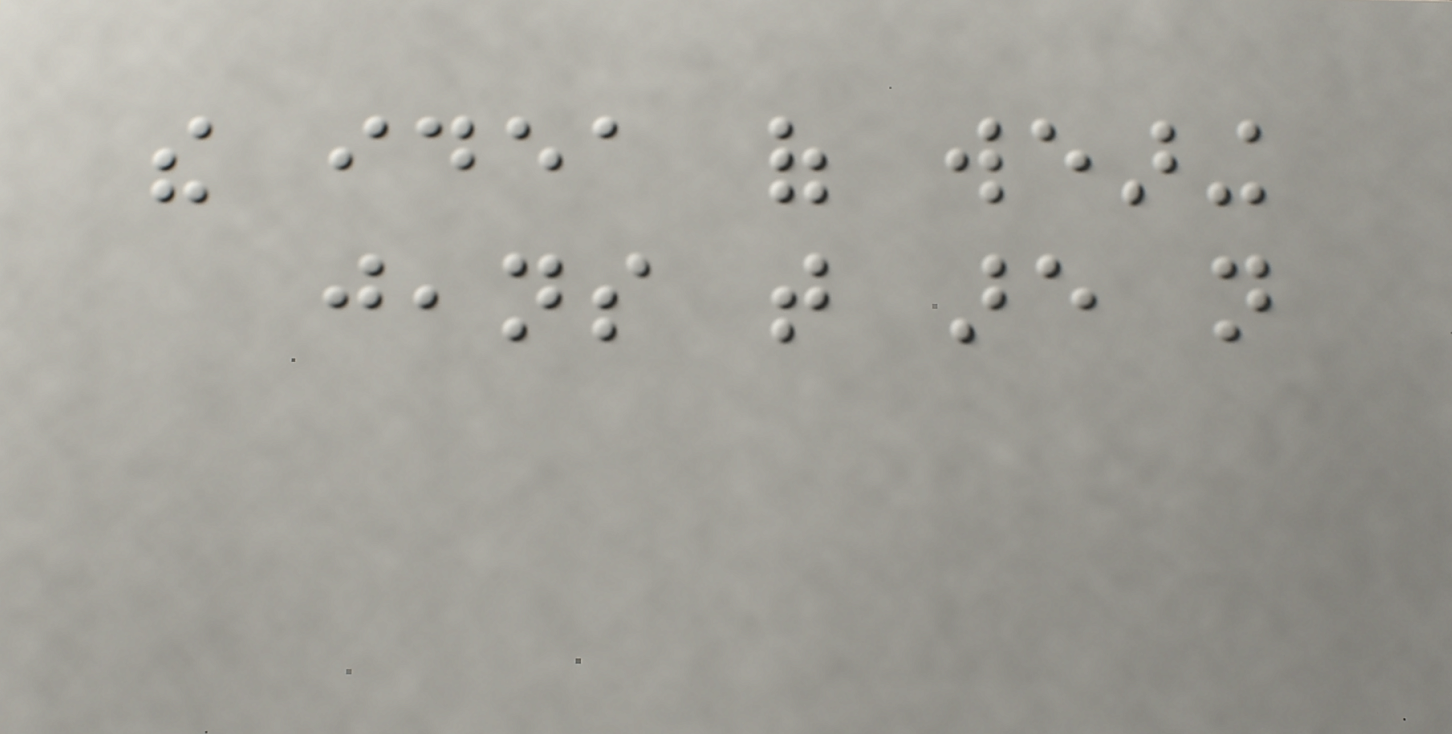the idea of wearing
jeans that are not
